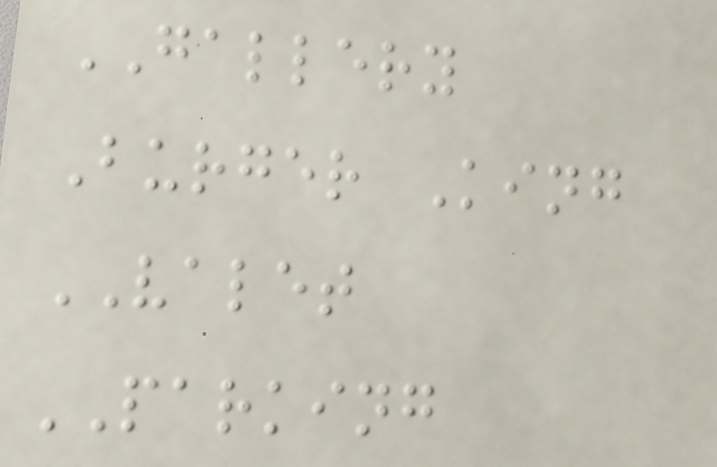GALLERY
Burger King
VALET
PARKING
